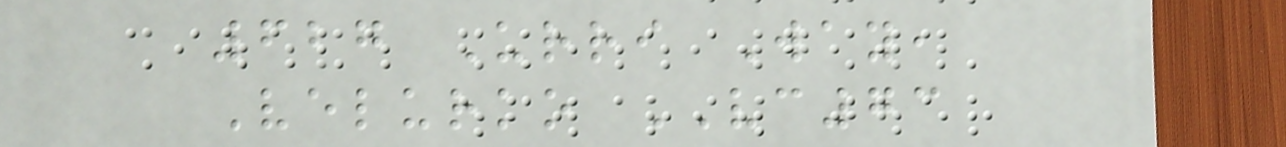627 Urri Way,
Velurko VC73
